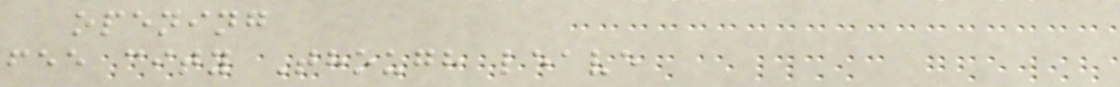opening
fee city Though leave
